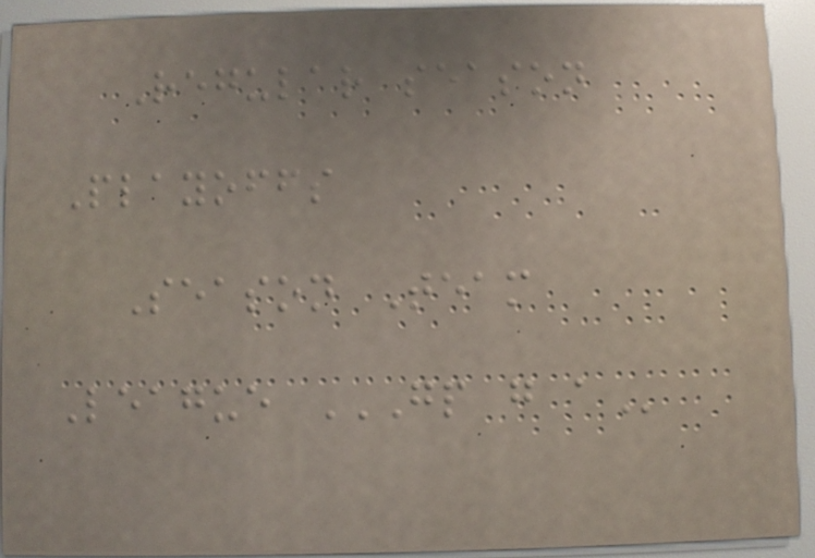Regular season
Playoffs
Season Team
League GP G A
